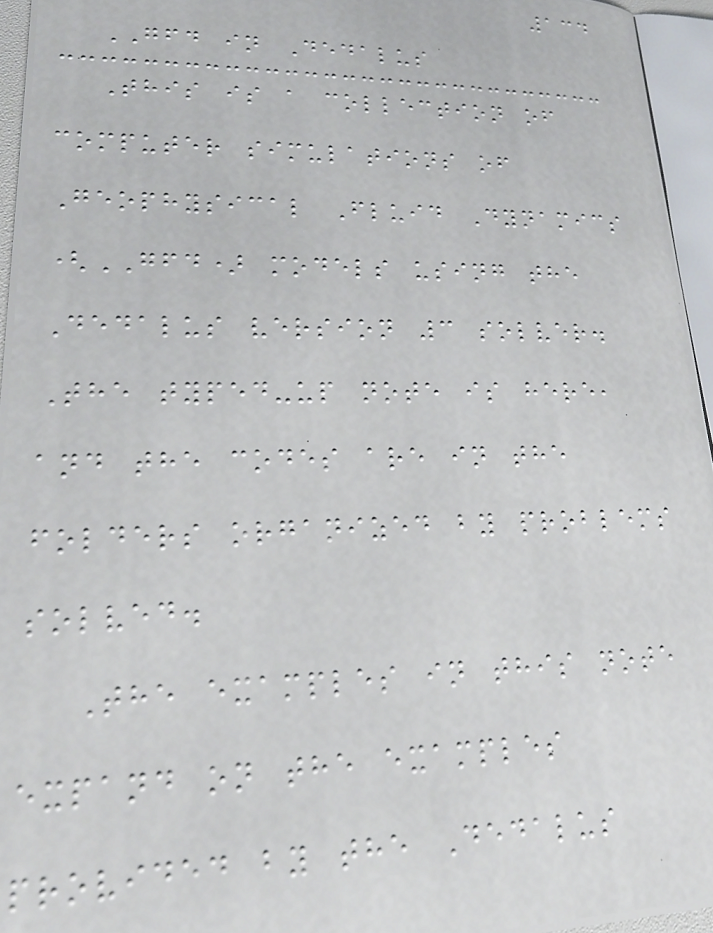134
GFD in Dedalus
This is a collection of
computer simulations of
Geophysical Fluid Dynamics
(GFD) models using the
Dedalus version 3 solver.
The typed-up note is here,
and the codes are in the
folders organized by problems
solved.
The examples in this note
expand on the examples
provided by the Dedalus
